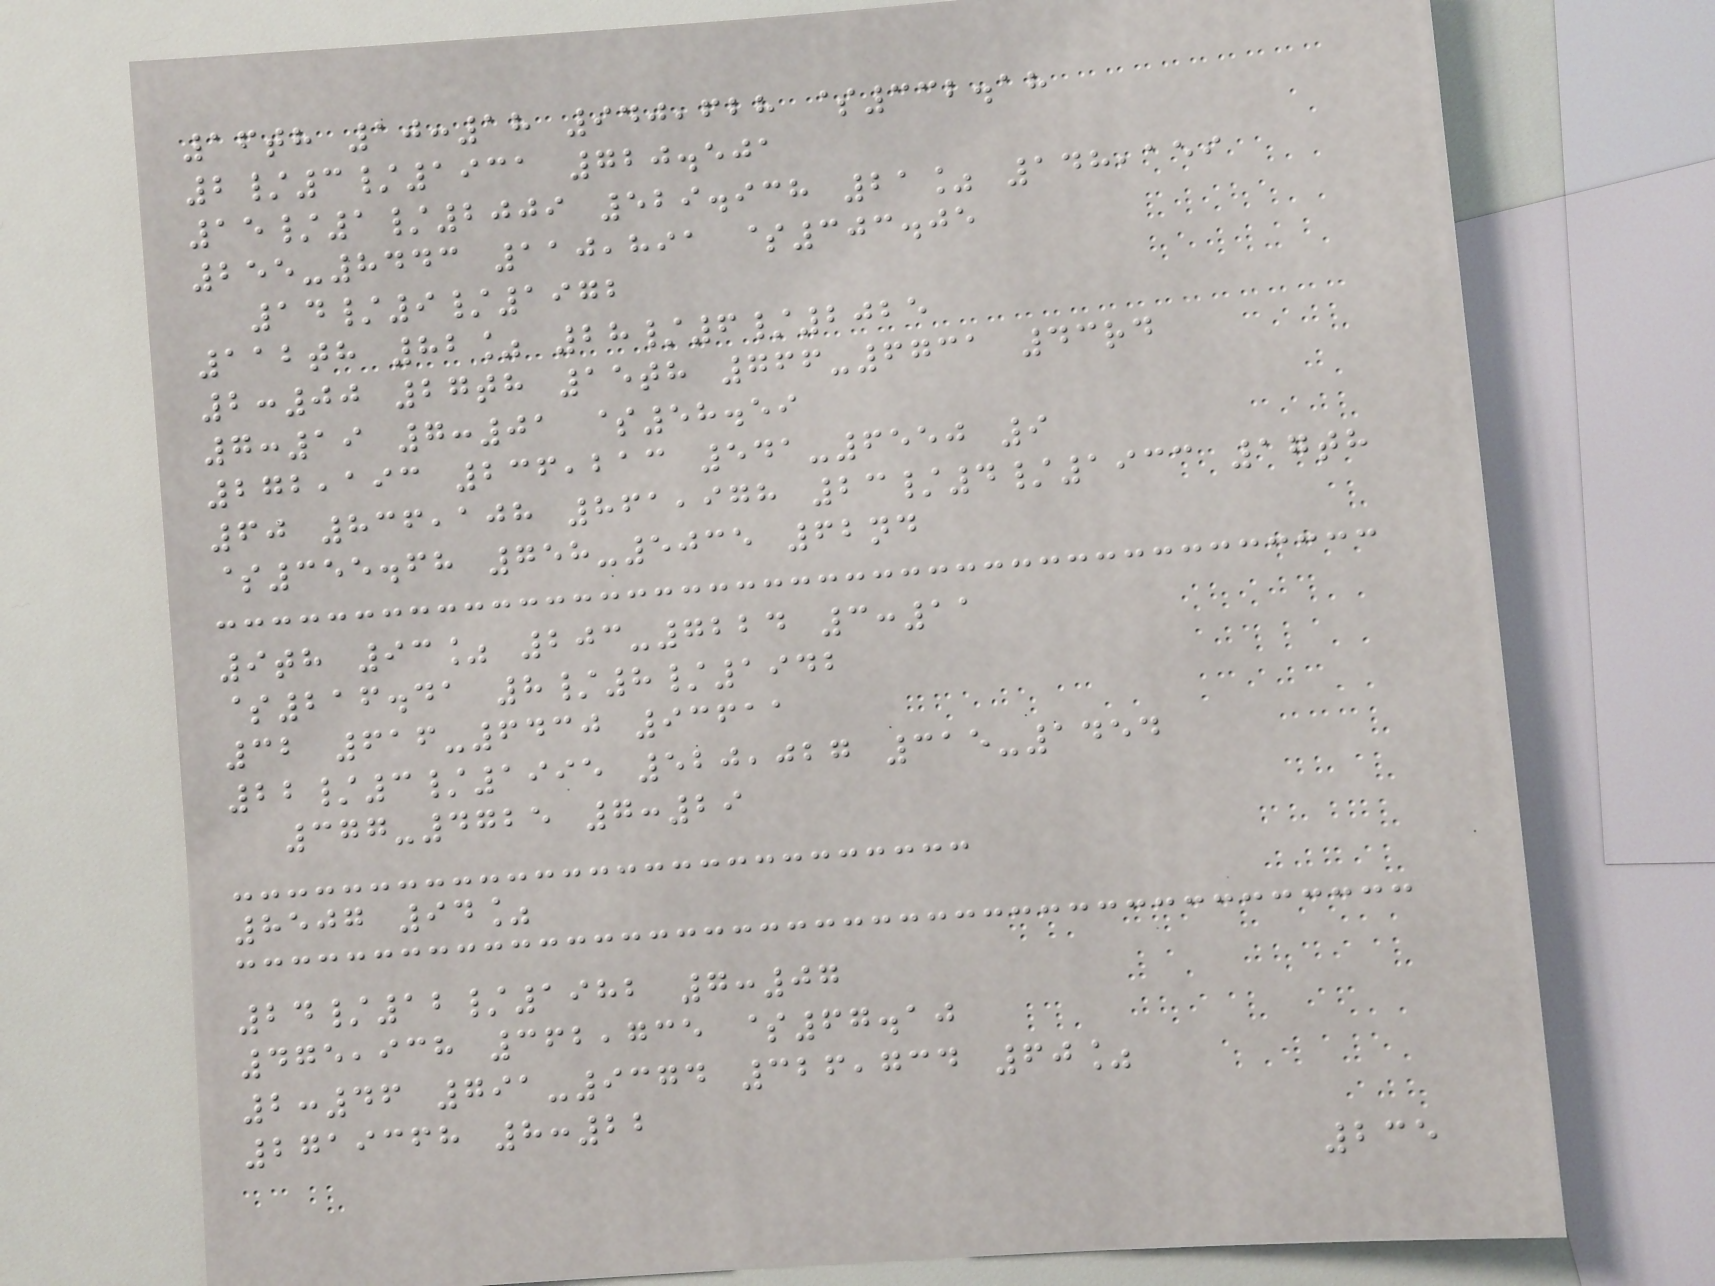16th 10:18 940,628 $332.18
2/3/1931 720.501
15/1/2009 529.938 21% 148,159
255-8443 110,891 $303.05
14/9/1972
112th 82% 28/6/2025
2:00 27th 15th 766-6731 43rd
7:19 7:01 $58.59
272,193 236,213 541-6550 9
60 836,108 861,978 23/4/1933 17th
$355.68 758-5035 62nd
9th 93% 203-7224 3:11
$216.41 8/8/1942
32 616-6430 93611
22/3/1995 520,027 315-1454
377-4725 7:29
8507 94%
24/12/1982 7:07
475,938 362,735 $67.10
2:46 791-9374 326,734 60%
2719368 8:22
235
